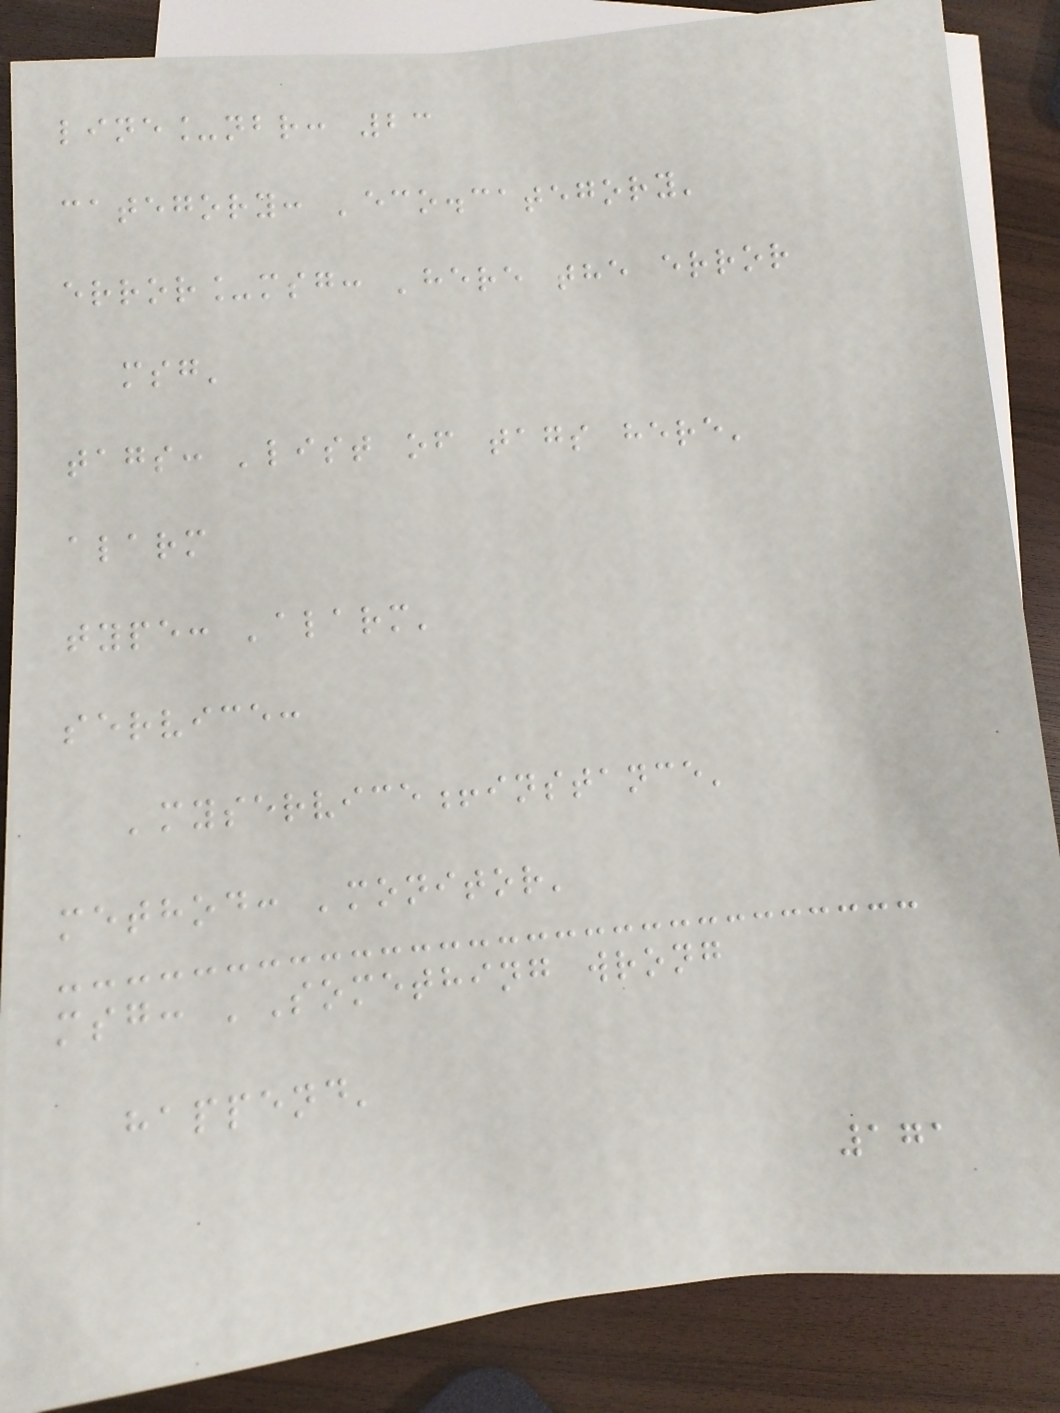line_nbr: 23
category: 'eco.category'
error_msg: 'here the error
msg'
tags: 'list of tags here'
alarm
type: 'alarm'
service:
'myservice!instance'
method: 'monitor'
msg: 'Something wrong
happend'
171
